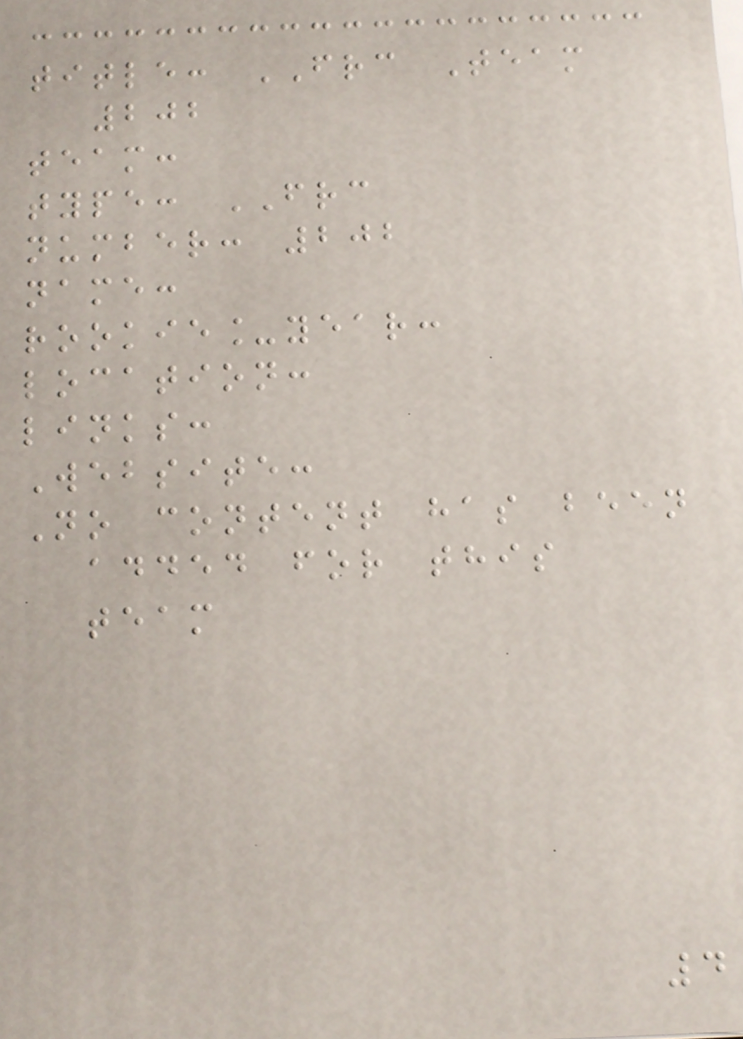title: FRC Team
202
team:
type: FRC
number: 202
name:
rookie_year:
location:
links:
Website:
No content has been
added for this
team
4
